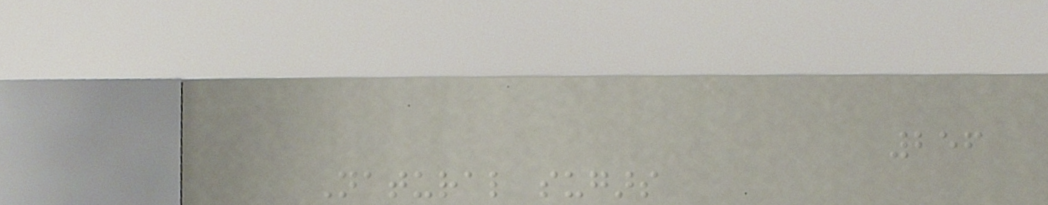256
Natural sugars
